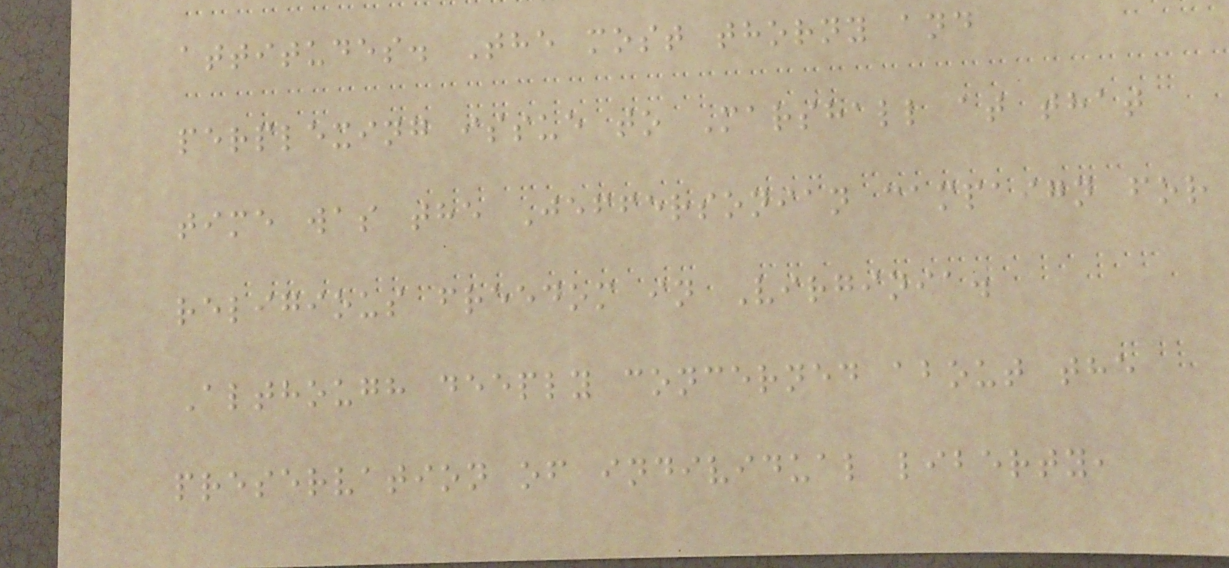attitudes. The most thorny and
perplexing issue to Marshall at that
time was the Jeffersonian campaign for
religious freedom in Virginia.
Although deeply concerned about the
preservation of individual liberty,
